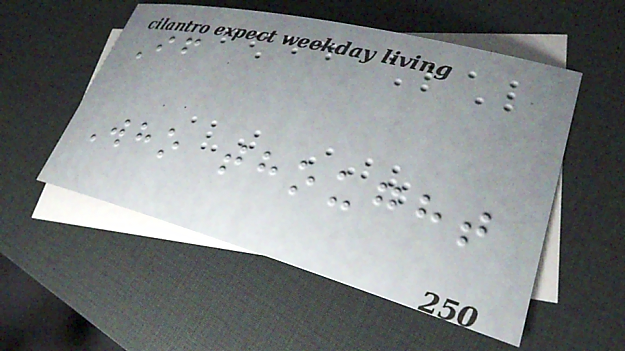If
Who thought
